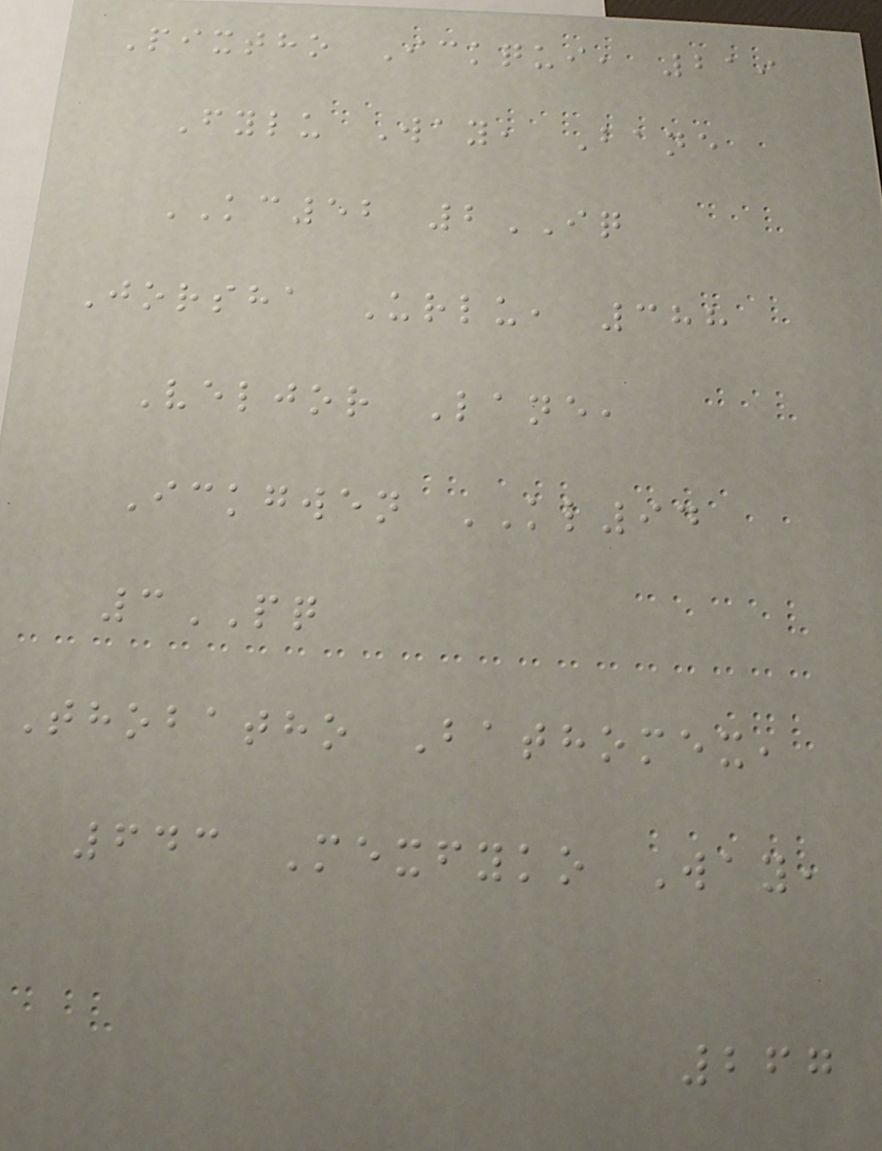Pixtho Ickqui, 219
Fylu Way, Bane
KC52 2IQ
Jorsha Urlu, 388
Veljor Lane,
Ickgwen KL94
3PQ
Thobatho Bathomex,
643 Mexfyko Way,
267
